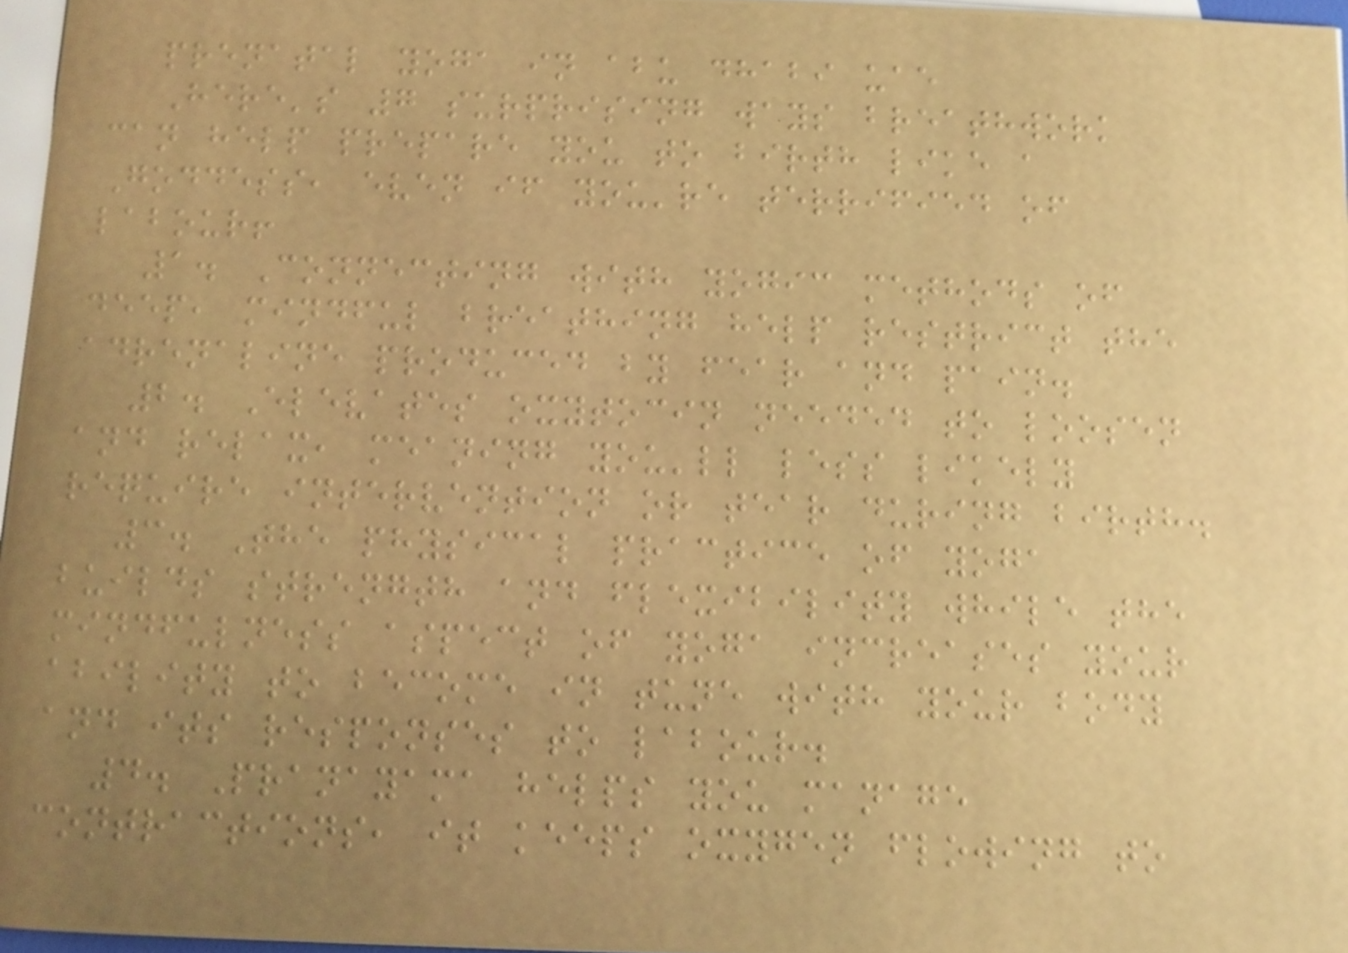prenatal yoga in abu dhabi uae
Here's 7 surprising ways breathwork
can help prepare you to birth like a
Goddess, even if you're terrified of
labour!
1. Connecting with yogic methods of
deep, mindful breathing help restrict the
adrenaline produced by fear and pain.
2. Elevates oxytocin needed to loosen
and relax, meaning you'll less likely
require intervention or tear during birth.
3. The physical practice of yoga
builds strength and flexibility while the
mindfulness aspect of yoga increases your
ability to become in tune with your body
and its responses to labour.
4. Pranayama helps you manage
contractions, it keeps oxygen flowing to
